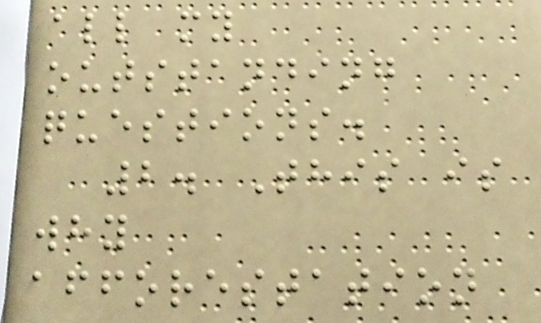all my
outstanding
questions.
2. This is
why
afforestation
